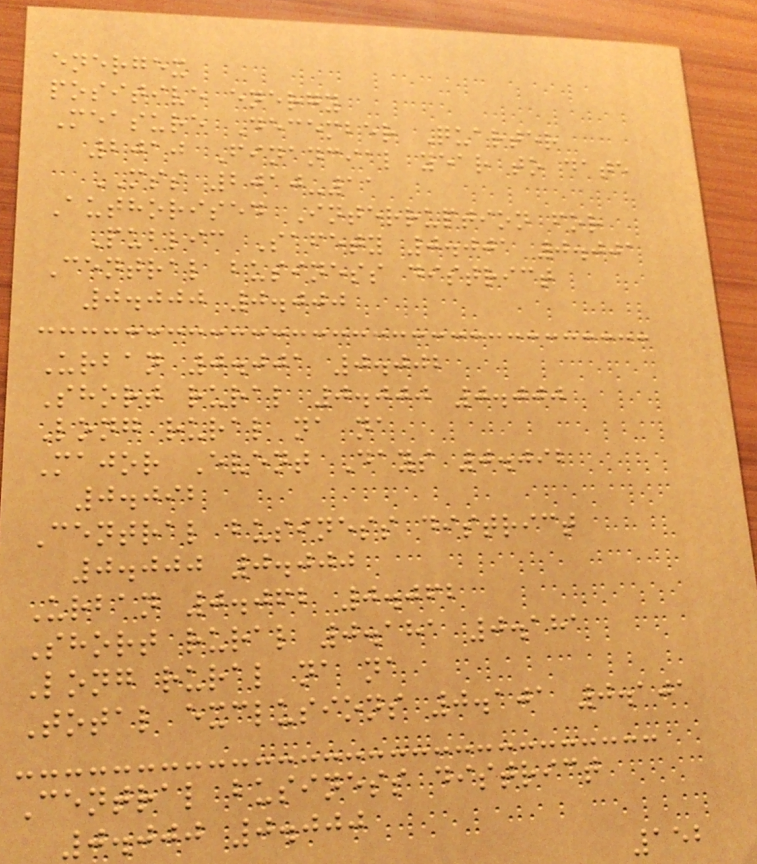energex
positive energy
Measure December Quarter
2010 Financial year to date
MSS 2010-11
Authorised Interruption for
Public Safety 0.001 0.001
Central business district
0.000 0.000
Urban 0.001 0.002
Short rural 0.000 0.000
Long rural na na
Major Event Days 0.092
0.092
Central business district
0.000 0.000
Urban 0.062 0.062
Short rural 0.181 0.181
Long rural na na
Total exclusions 0.101 0.101
Central business district
0.000 0.000
152
